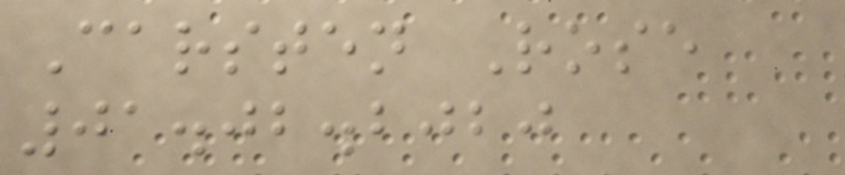Carsten Rose
01.02.2020
